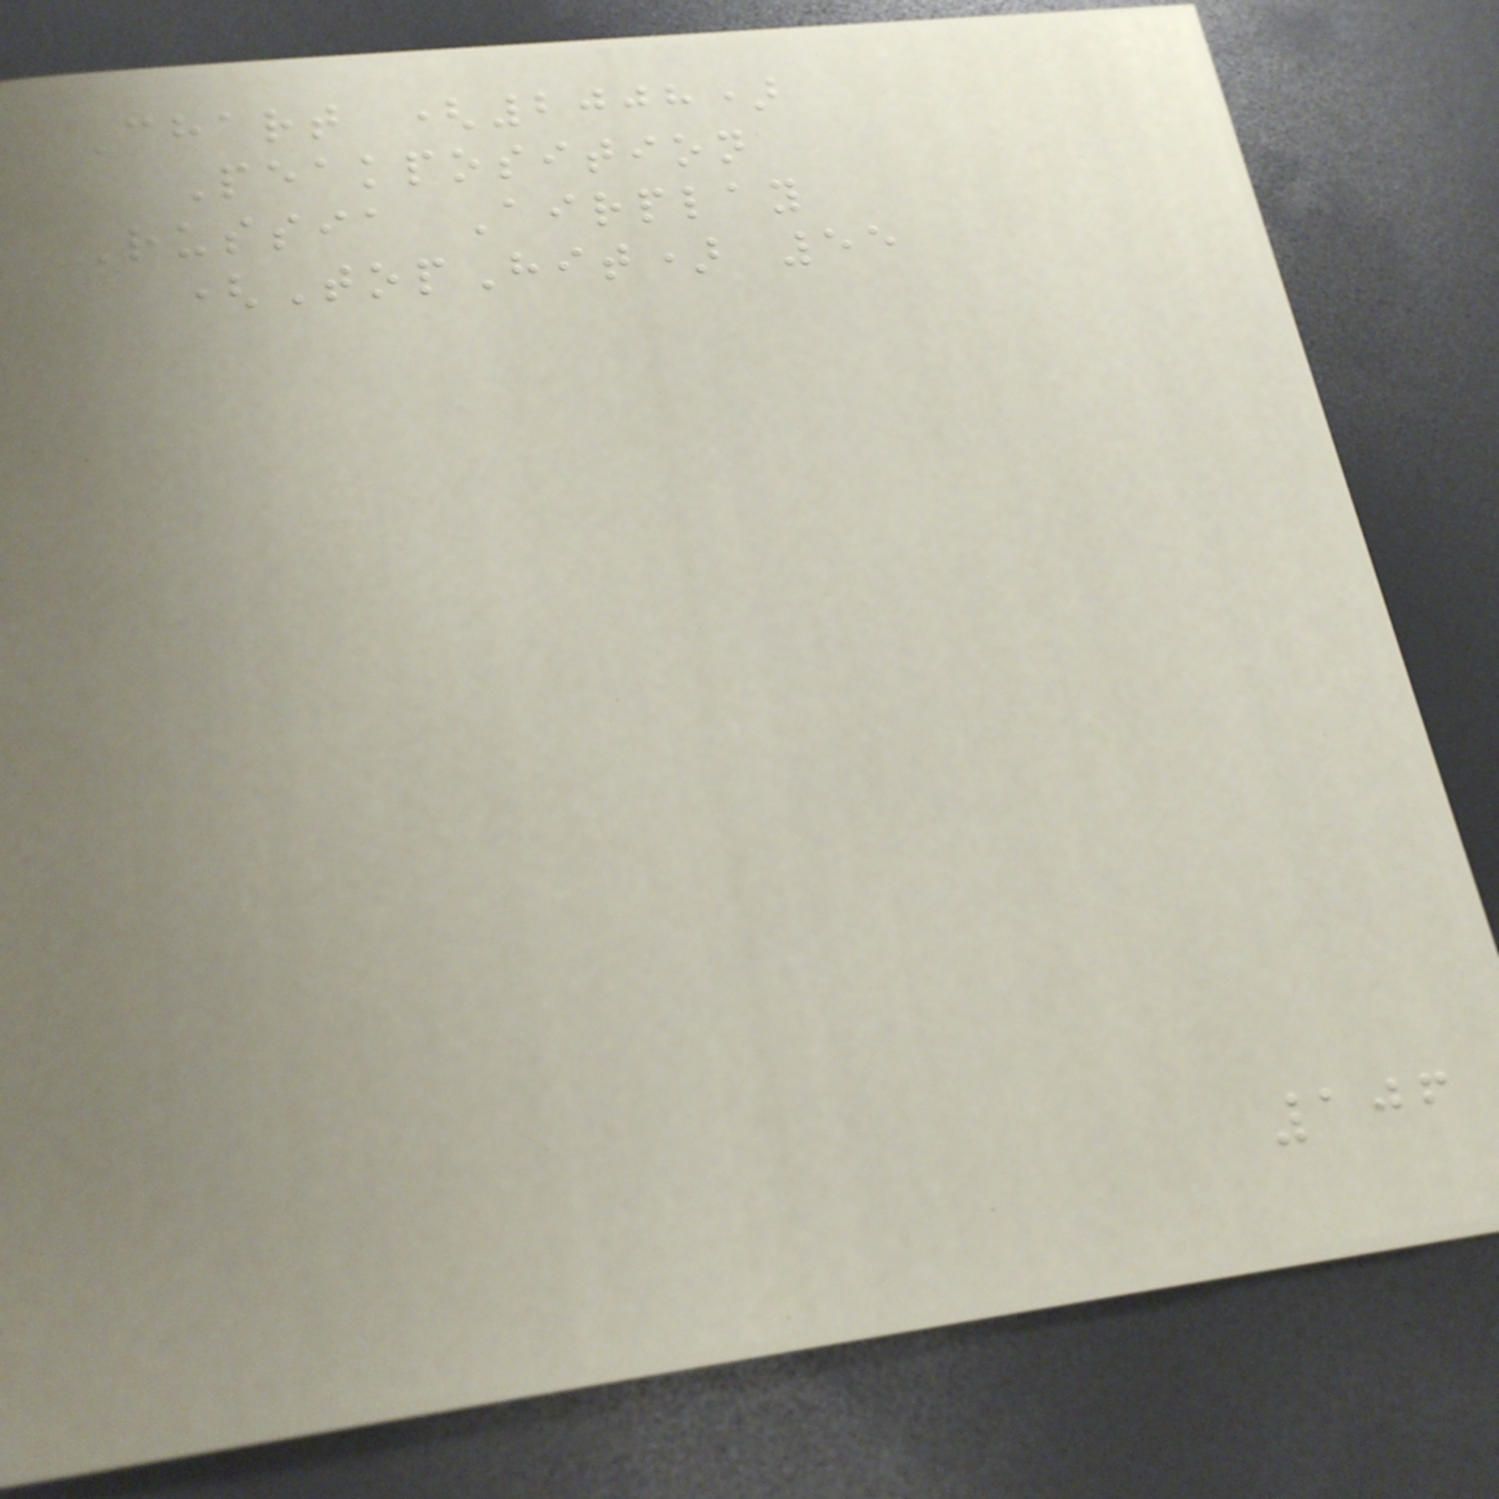Chart (2008)
Peakposition
Russia Airplay
(TopHit) 55
106
